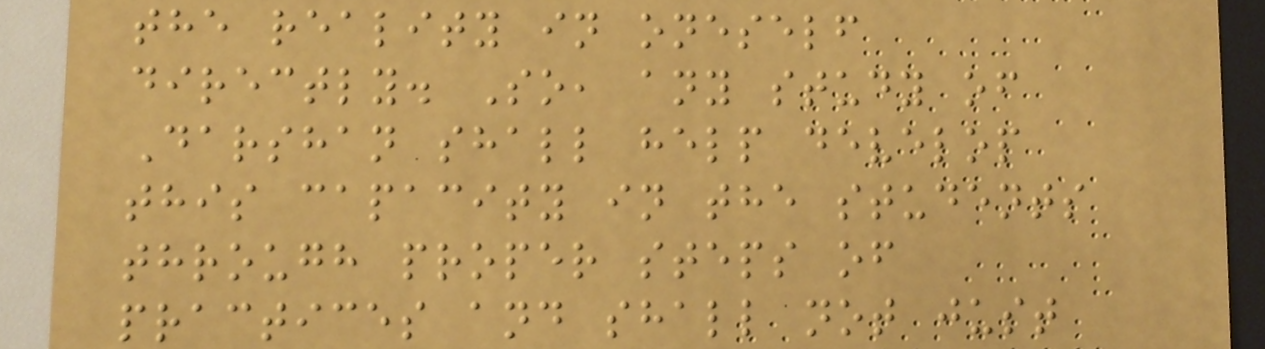the reality in oneself
directly. So, any study of
Darshan shall help develop
this capacity in the students
through proper steps of
practices and shall not just
